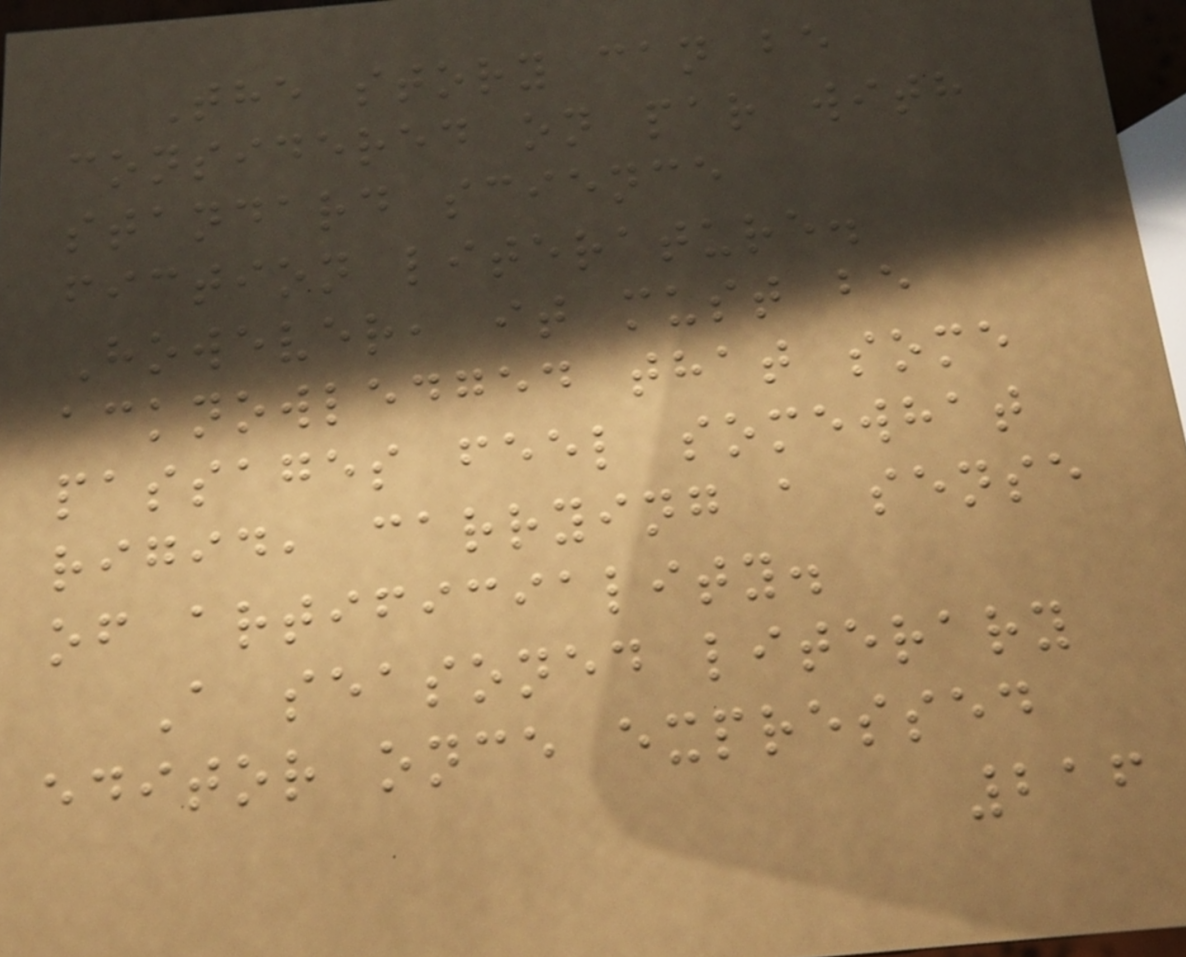The story can be
considered on par with
standard science
fiction literature.
However, it must be
acknowledged that some
passages feel somewhat
rigid, carrying a sense
of artificiality.
A seasoned literary
editor once expressed
216
